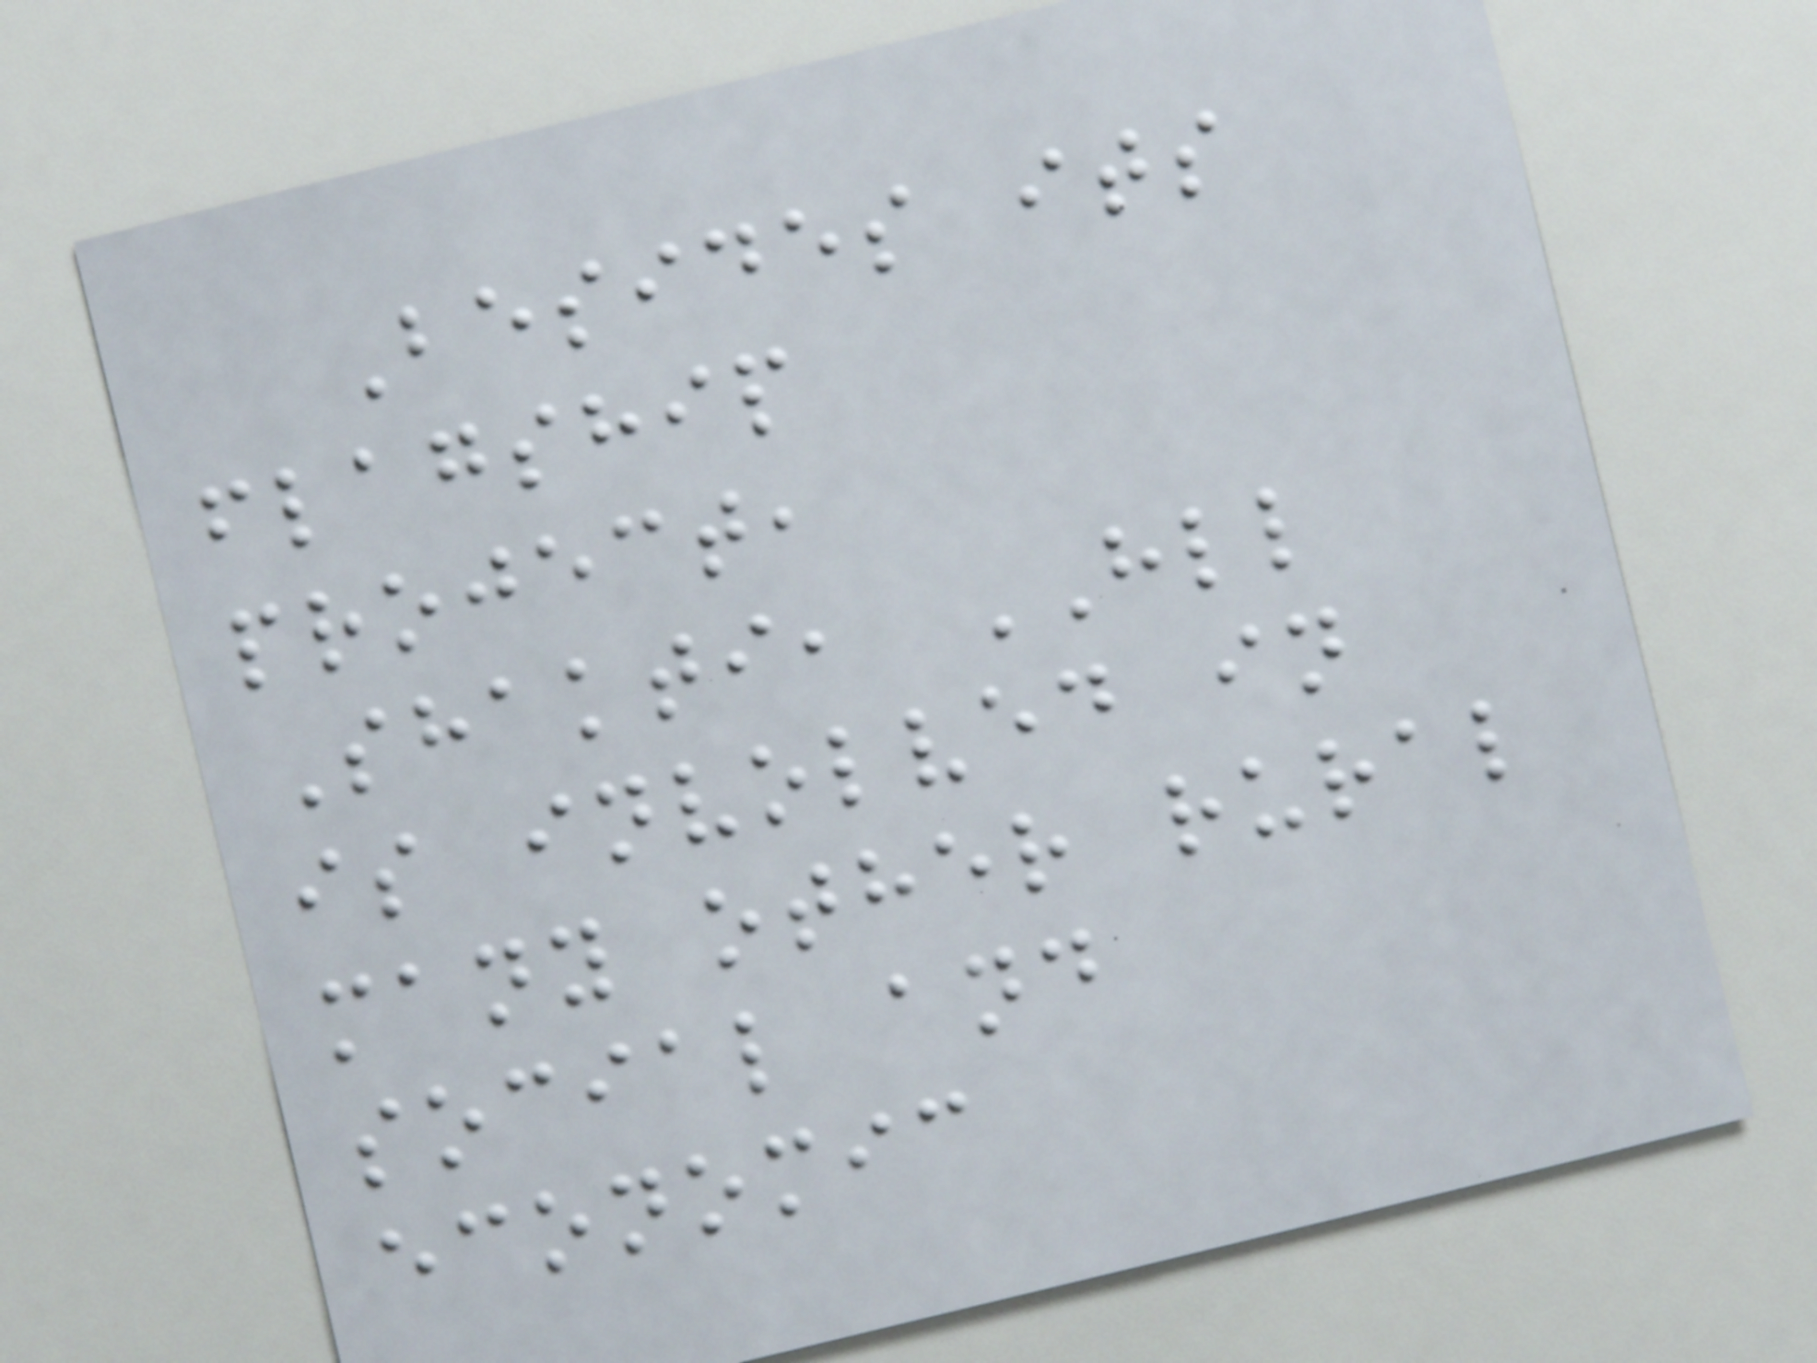Besides its
flagship
project,
Shakti, HLL
is involved in
many other rural
social and
economic
